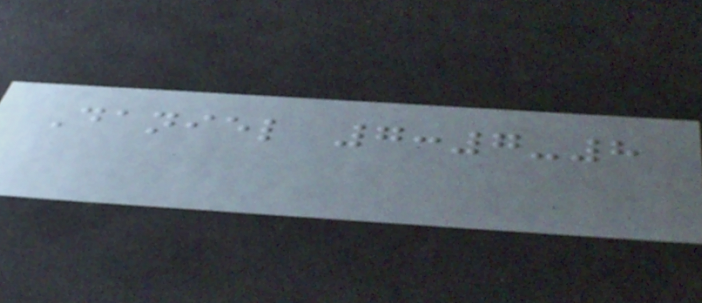Daniel 7:7-8
